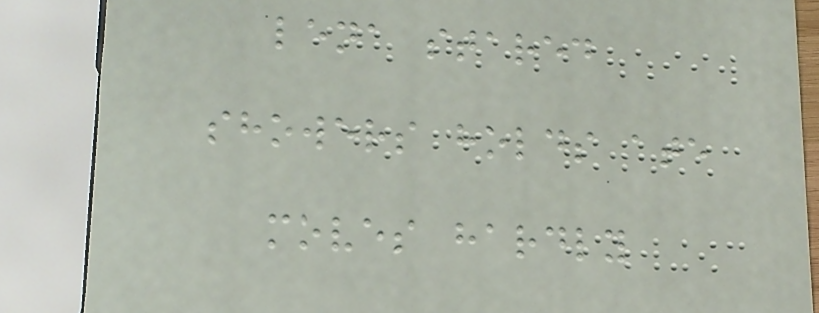lena stared
showers holds ate
moves hardly
